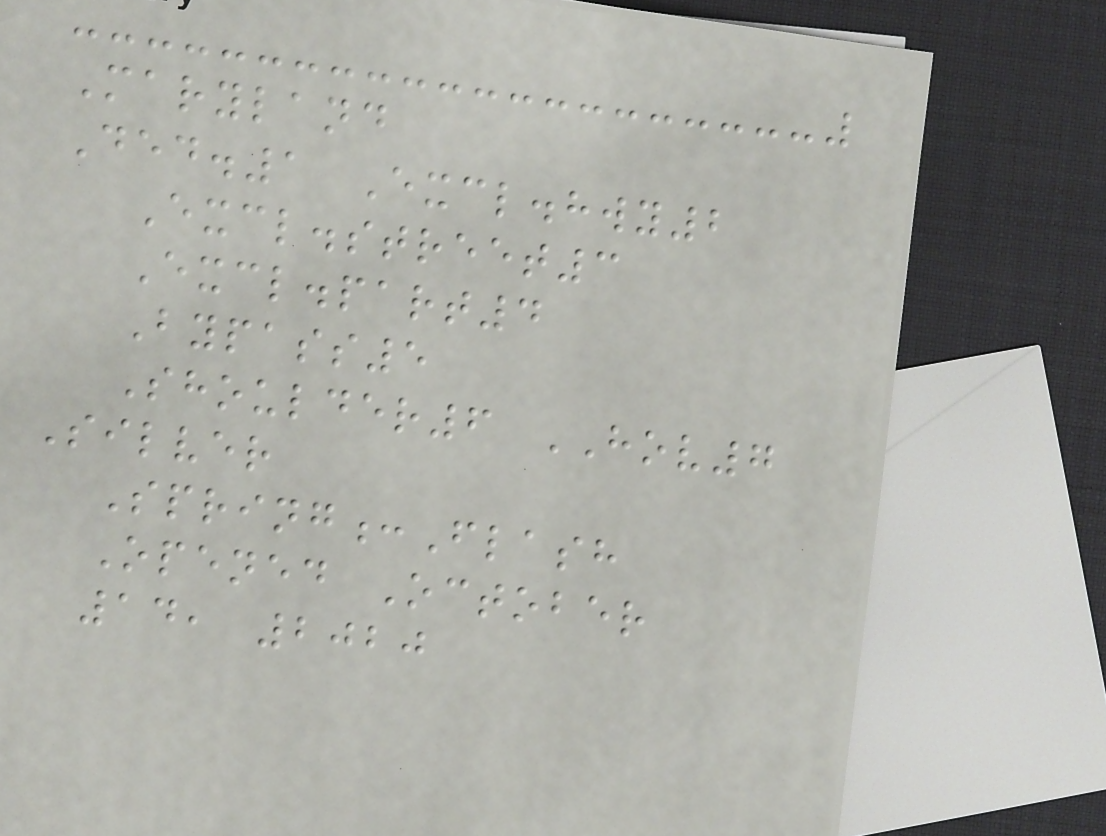Maryland
Ded.1 Excl.hwy2
Excl.street3
Excl.part4
Bypass5
Shoulder6 HOV7
Silver
Spring:Flash
Opened October
14, 2020
